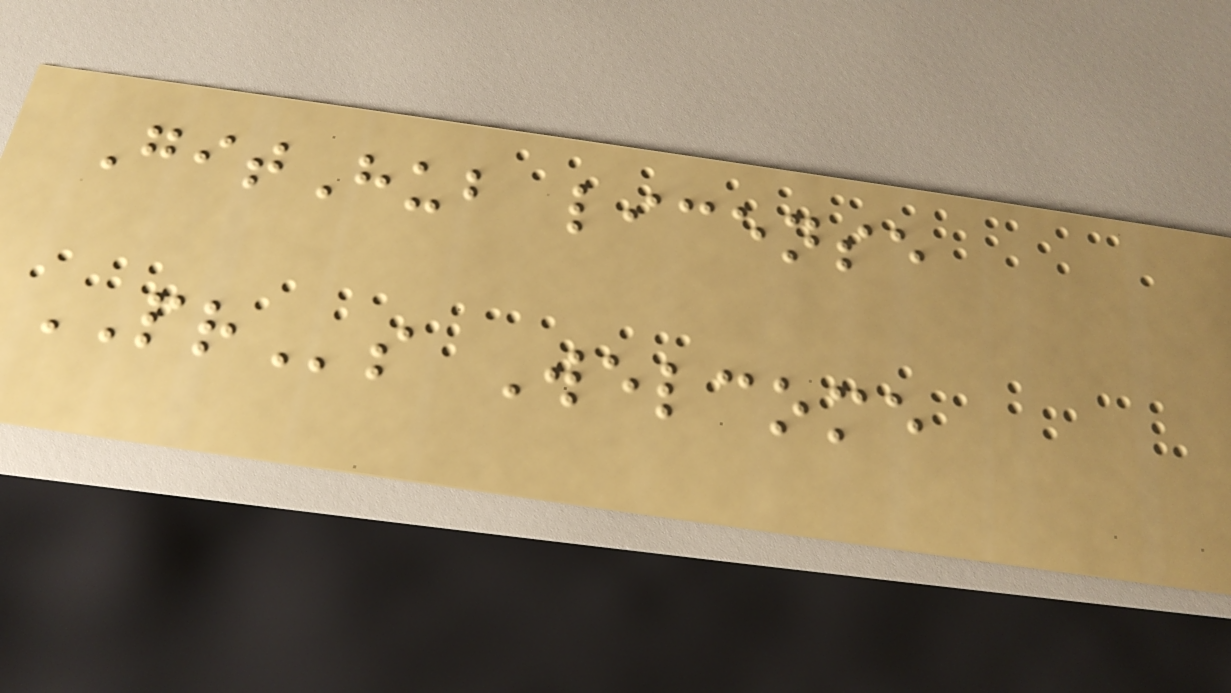GitHub license
PRs Welcome
